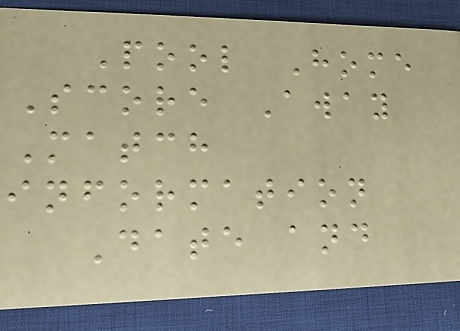Pool Home
Score Away
Match
information
Date and
